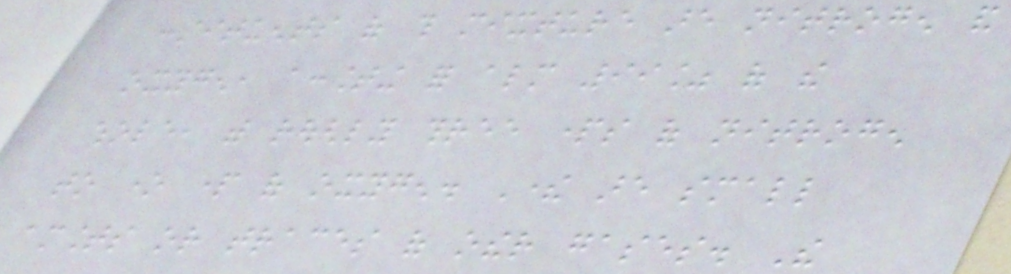constituents of this mixture are nitrogen and
oxygen, accounting for almost 99% of the
whole, with roughly three parts of nitrogen
to one part of oxygen. There are small
amounts or traces of other gases. The
